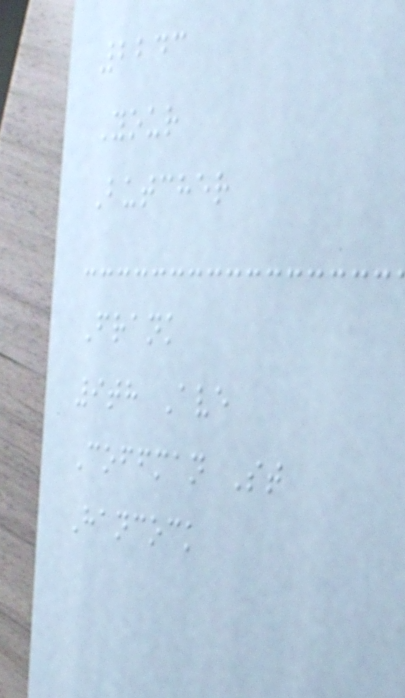2243
Your
Butcher
Frank
9th Ave
Coffman St
Hancock
